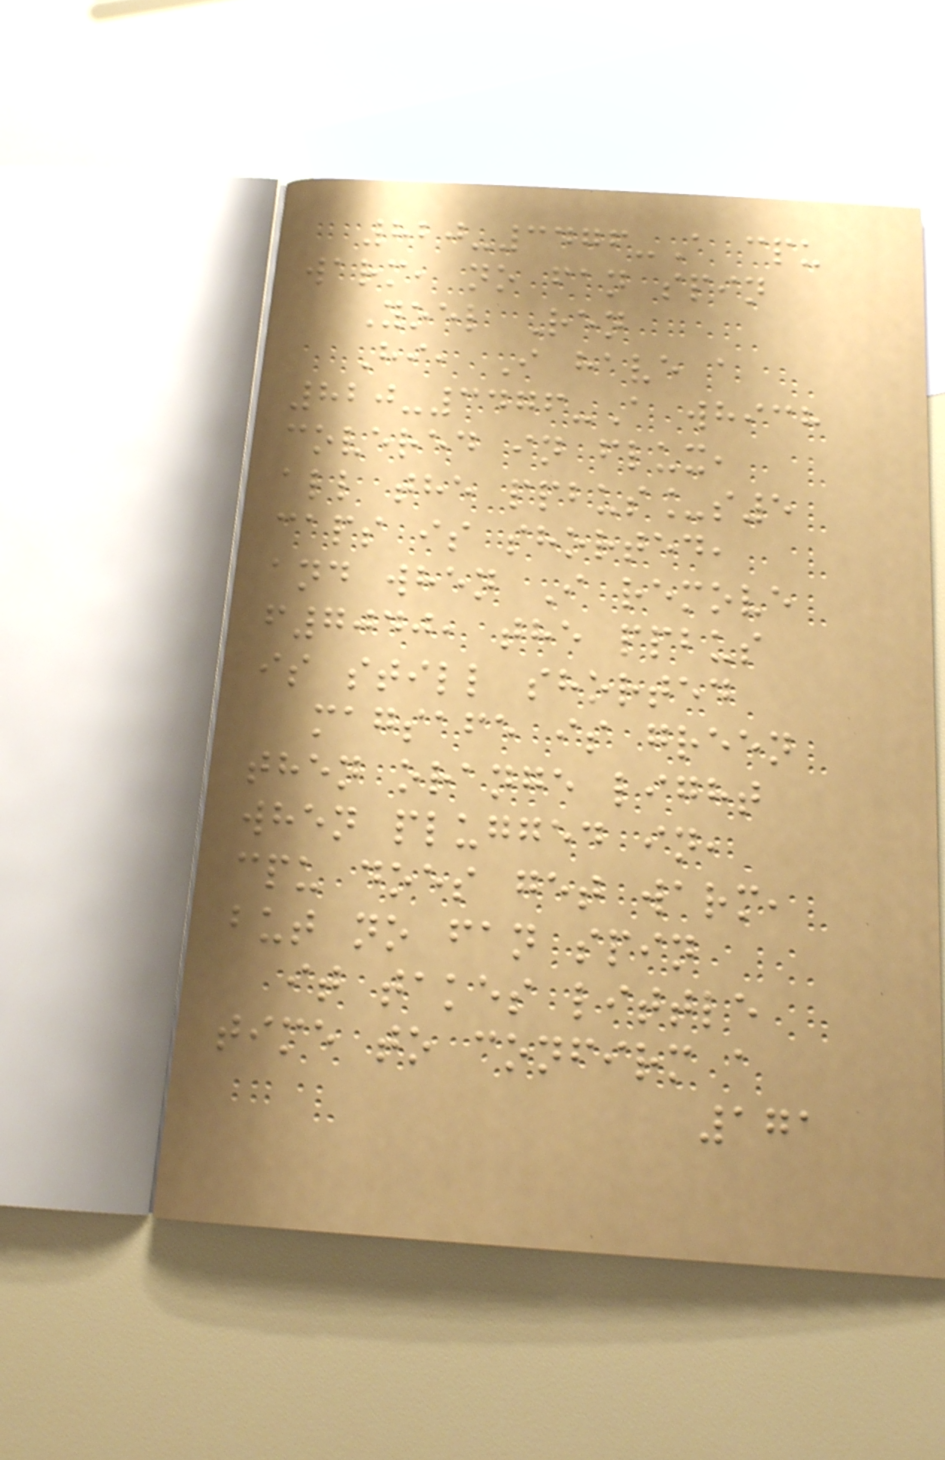820-3476-A cpu
warm, no fan spin
Yoel Ren
Hi, I have a
820-3476-A which
covered in flux,
all the ppbus_s5
caps is shorted,
and when I remove
f7040, the ppbus
is still shorted
magsafe is green
then orange light
when plugged in,
cpu does get warm,
but no fan spin
it takes little
time to confirm a
171
